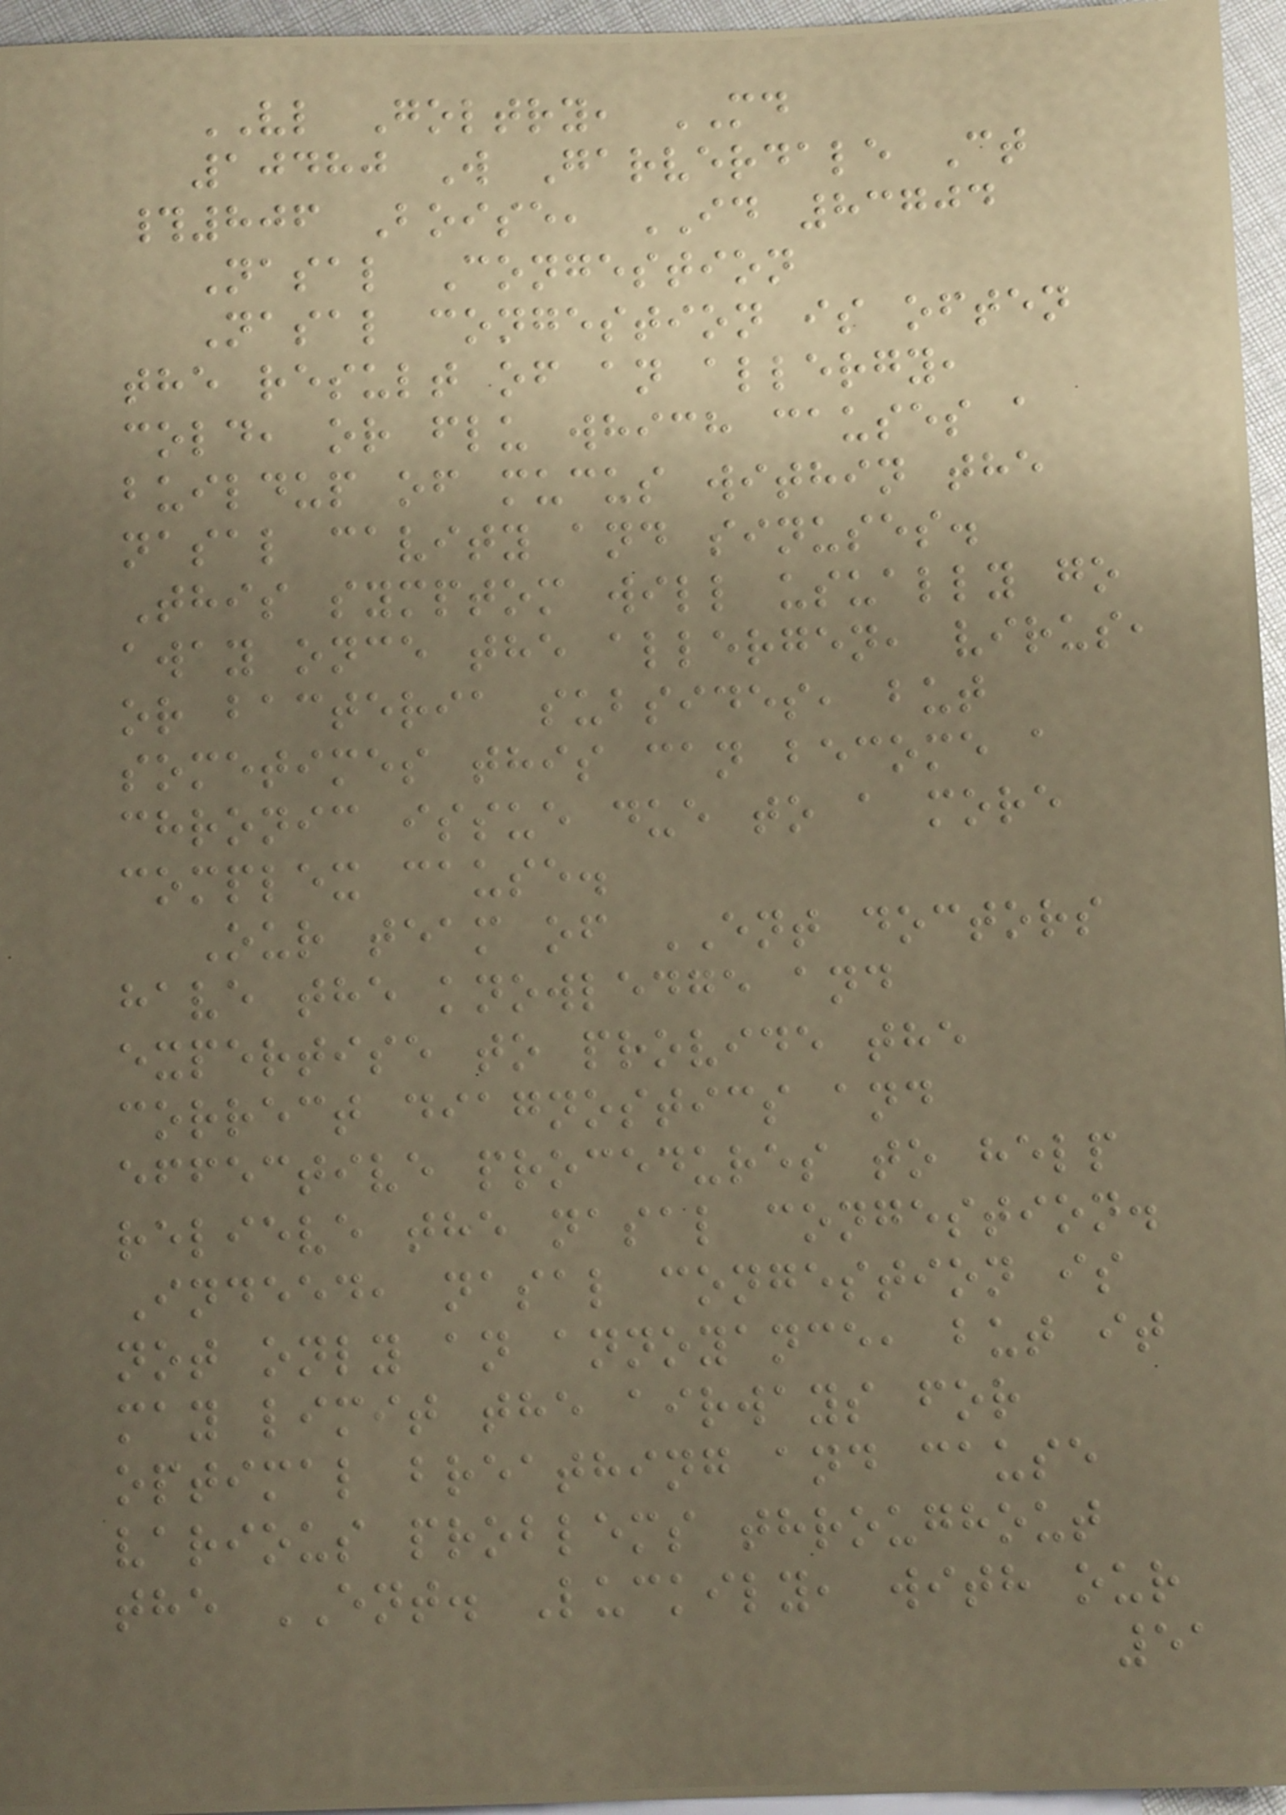VL Goltry, MD
10480 W Garverdale Ct
#806 Boise, ID 83704
Nasal Congestion
Nasal congestion is often
the result of an allergy,
cold, or flu which causes a
buildup of mucus within the
nasal cavity and sinuses.
This symptom will usually go
away once the allergen, virus,
or bacteria subsides, but
sometimes this can become a
chronic issue due to a more
complex cause.
Our team of ENT doctors
have the knowledge and
expertise to provide the
correct diagnostics and
effective procedures to help
relieve the nasal congestion.
Indeed, nasal congestion is
not only an annoyance, but it
may limit the airways for
optimal breathing and cause
various problems throughout
the ENT. Luckily, with our
51
